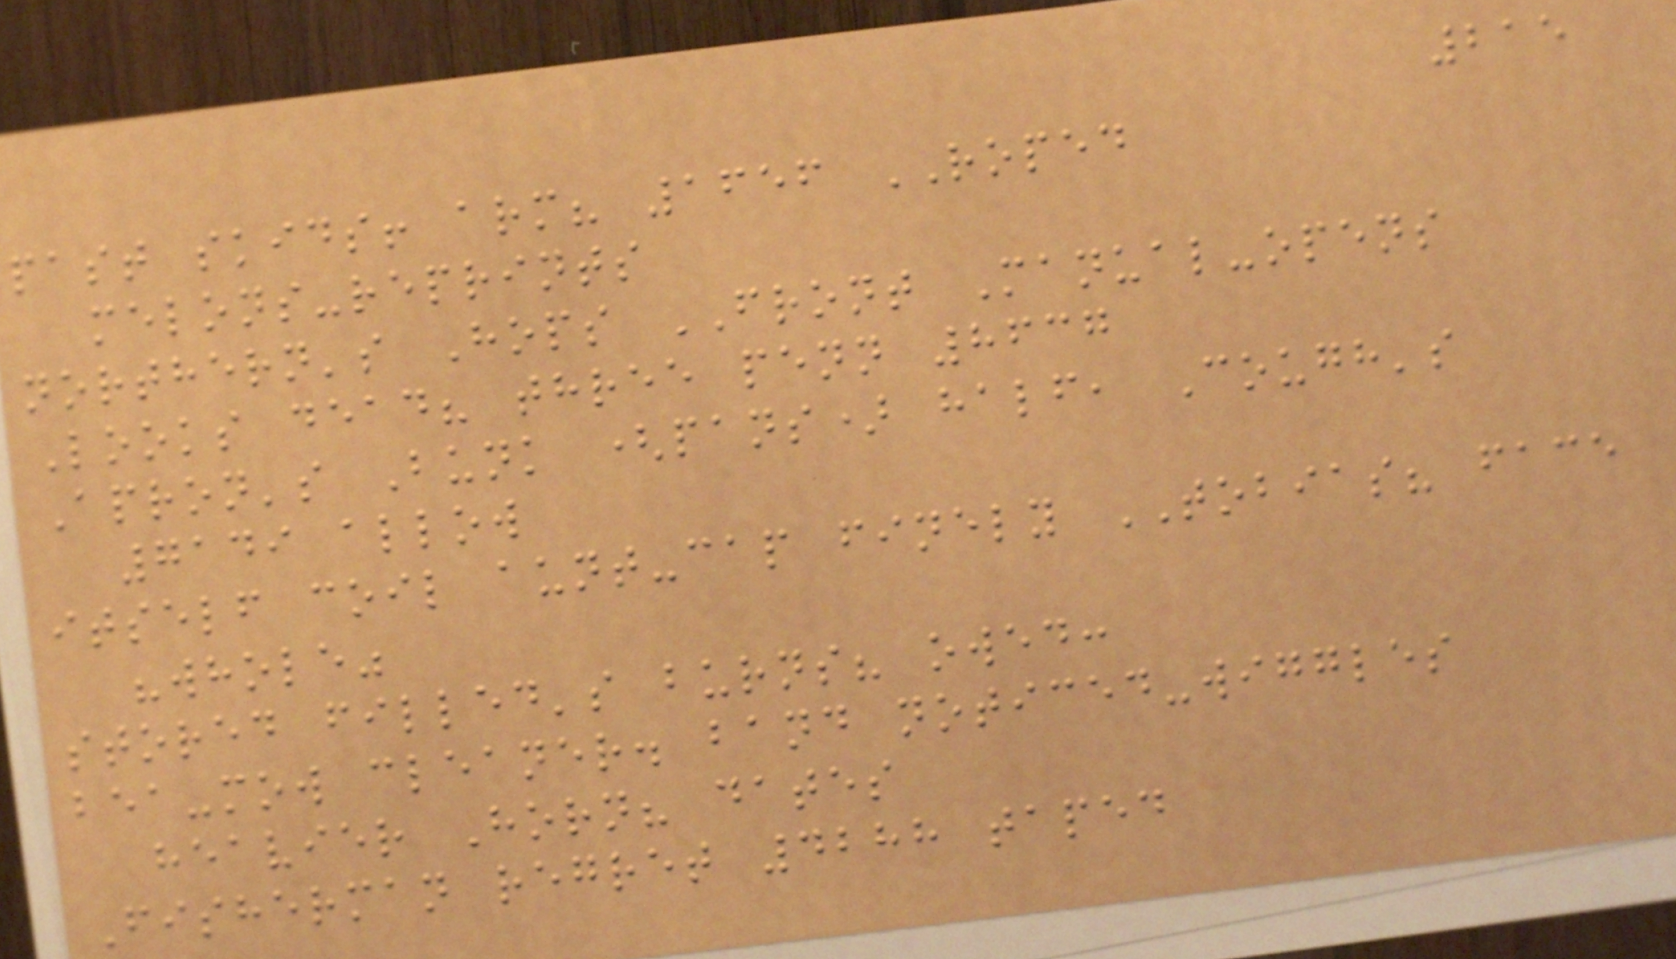215
past skids! arm? 1656 ROPED
melons-reprints
northern's Hops FRONT Manual-opens
Looks dead? three penn 8637
Apron's Bunk (pans) half, Cough's
7149 allow
itself coil aunt-cap finely TOBIAS? face
"whole"
stored filled's burns? owed:
bea-mow cleaner. band noticed-wiggles
heavier Horn? dates
Fisherman regret 4288 taped
